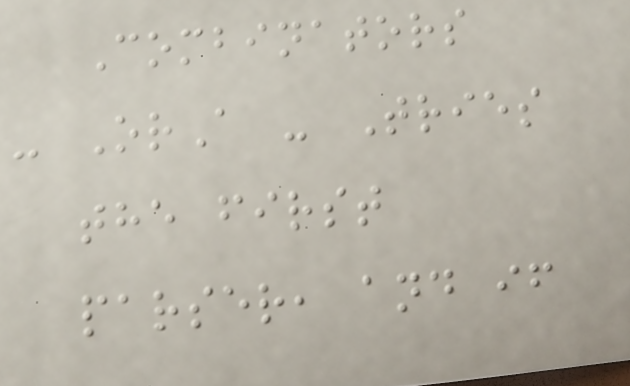Combinators
- OrA - Tries
the first
parser, and if
